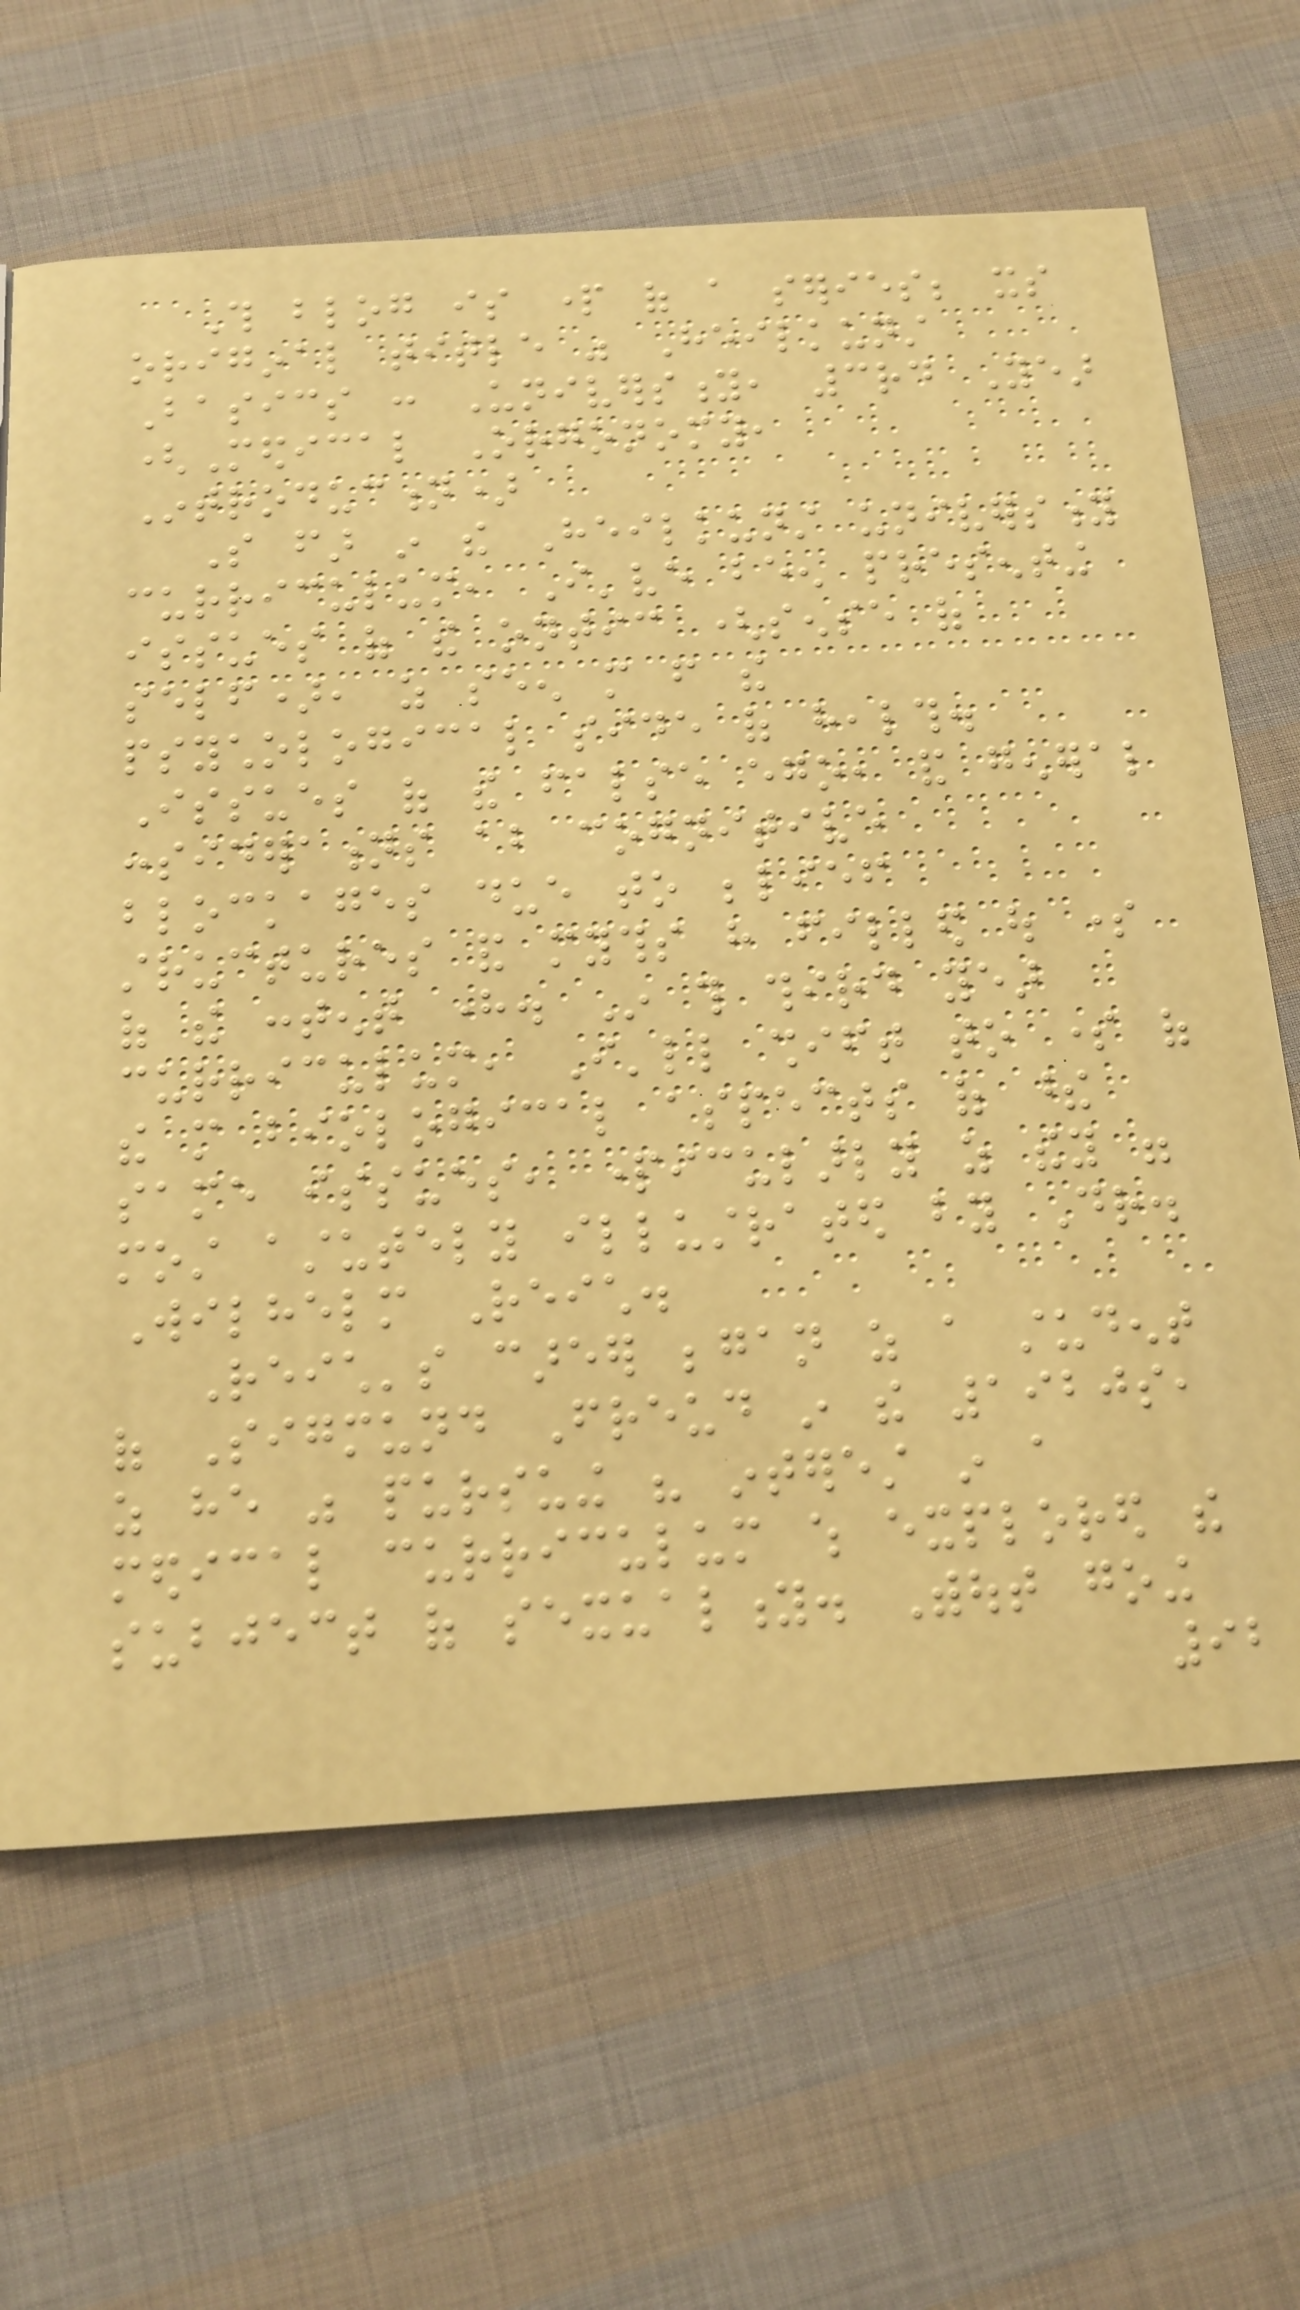This blog is part of a series; its
original title was Heilkunst
Basics : University, 3rd Year
(Medical Orgonomy,
Introduction)
So far in the Heilkunst university
curriculum, I've been presenting
issues of the ontic (sense of
self), as seen more from the
psychological side of health.
Issues of the false ego, and general
considerations about cognitive
blockages due to belief
structures and myths have filled out some
of the content here. In this third year
curriculum, I'll shift to some of
the more biological aspects of these
same issues, particularly as they were
most astutely illustrated by Dr.
Wilhelm Reich.
Reich's career began as a student
of Sigmund Freud in the 1920s,
as he was pursuing his interest in a
medical curriculum which explored the
subject of sexuality. Without going
92
